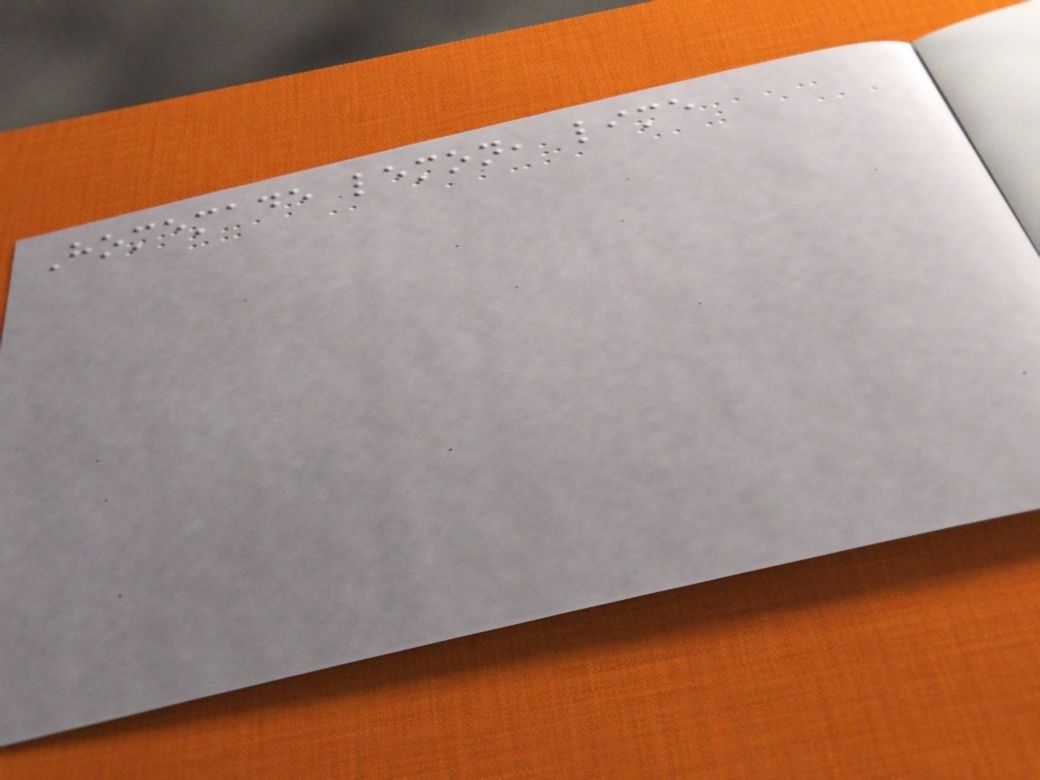Homemade lemon, lime
